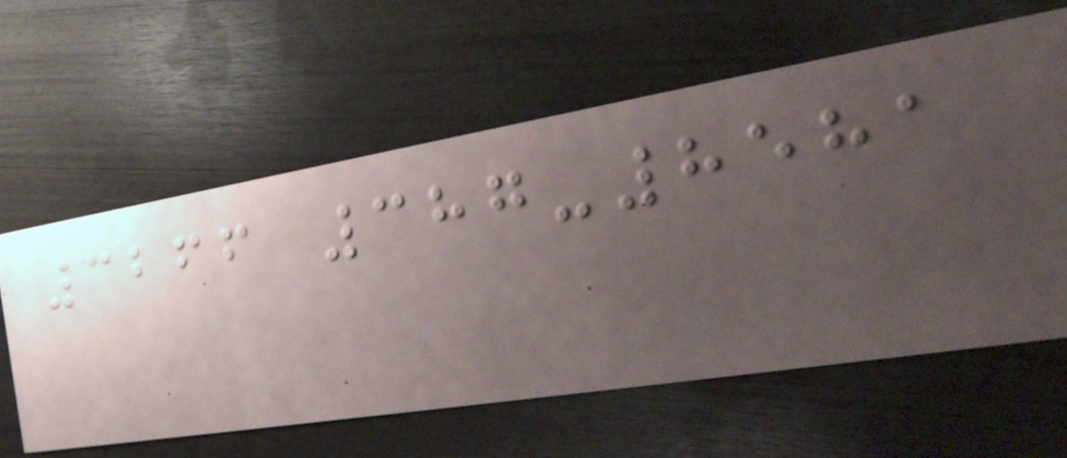3266 387-8581
